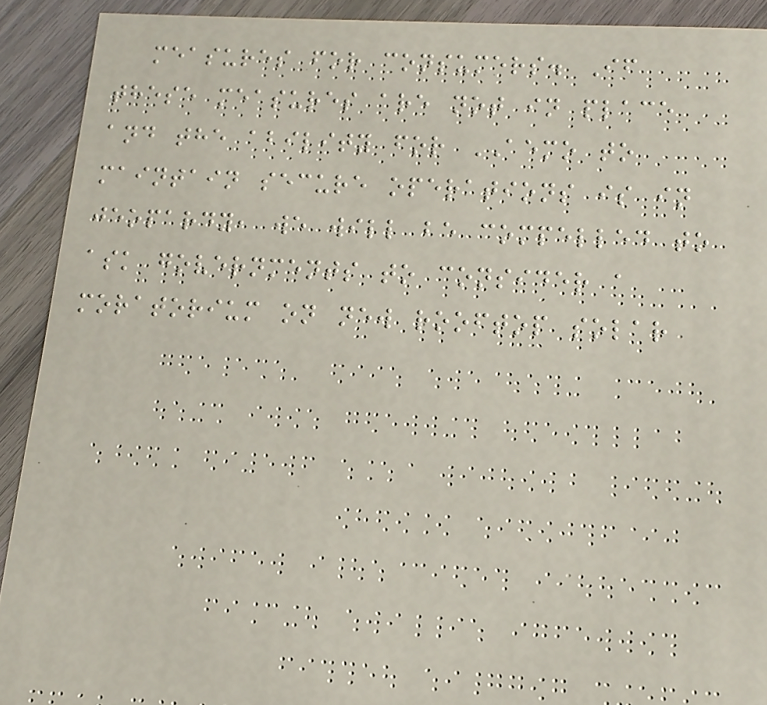measures for consumers. If
these measures are not in place
and the ability for AEMO to
maintain secure operations is in
jeopardy, we will be compelled to
ask governments to consider a
moratorium on new rooftop solar
